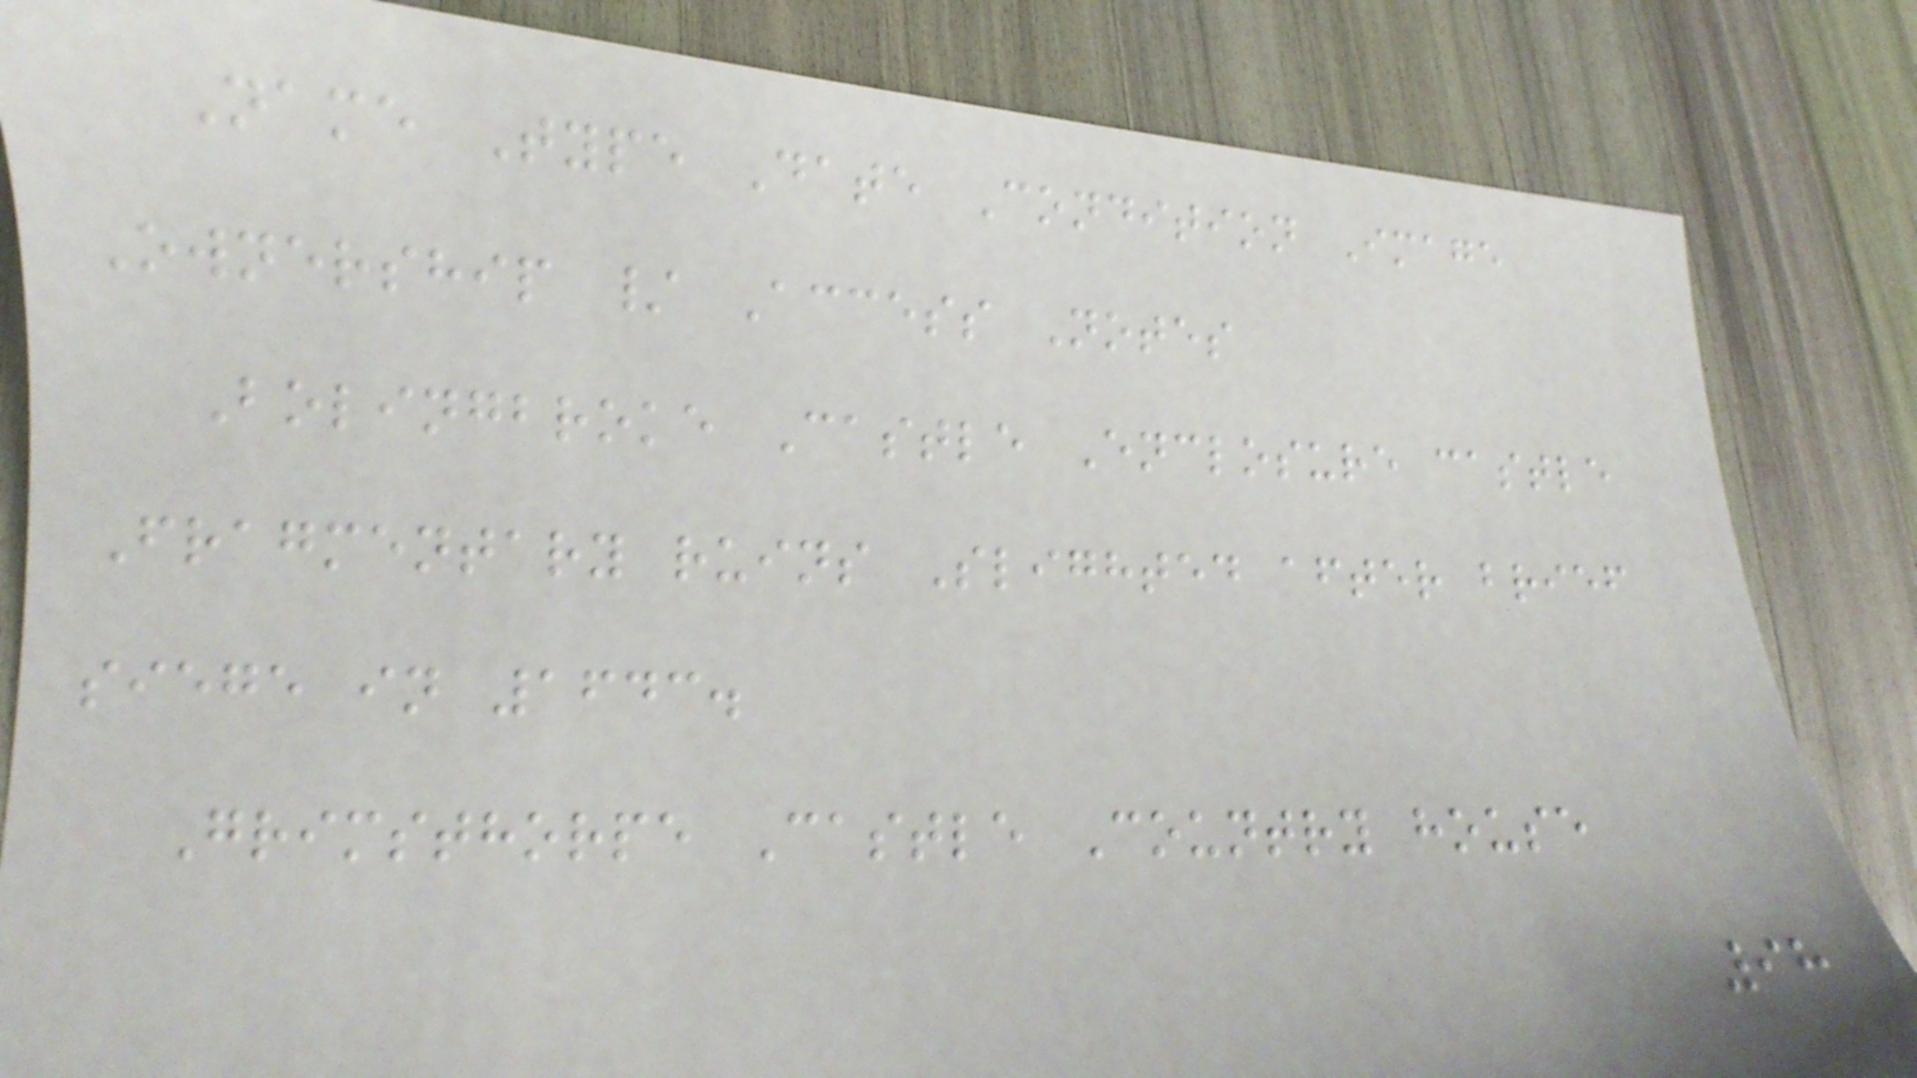Name Type Date Condition Image
Ownership / Access Notes
Bolingbroke Castle Enclosure castle
Fragmentary ruins Slighted after brief
siege in 1643.
Grimsthorpe Castle Country house
98
